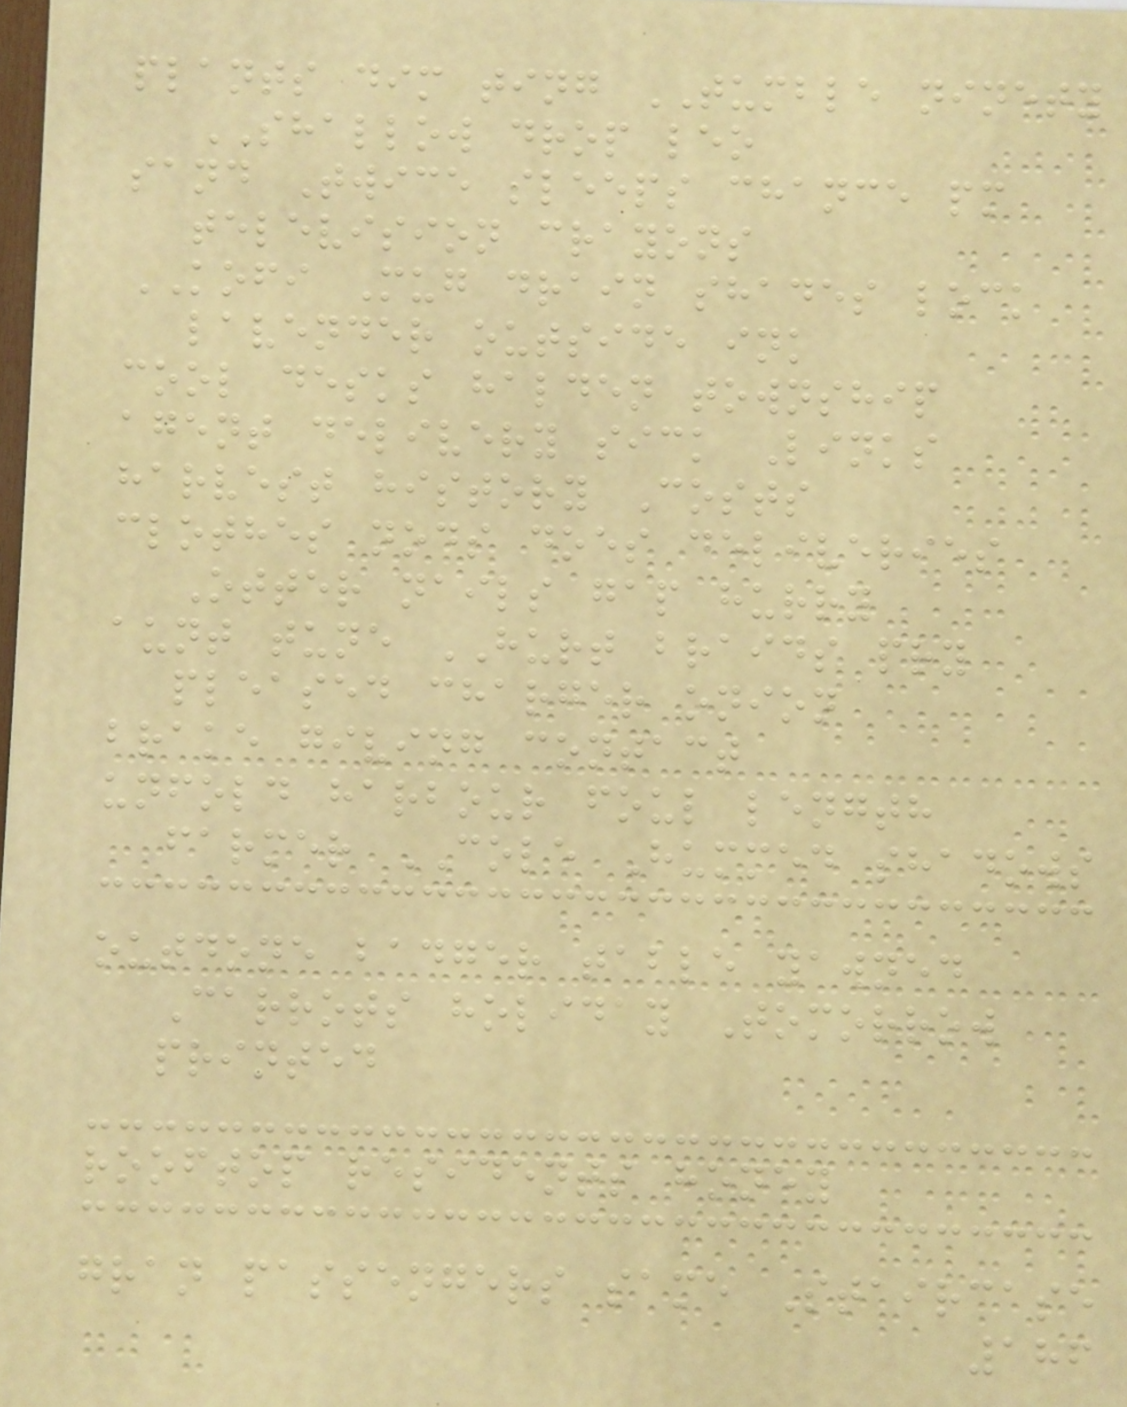plants dim ting TUMBLE ninety
SHALLOW drop leo
sand Twice sleeps chance pm
television crayons
KOFI Mug drain shades lock
lavender outside ink
cool desks halden township
agent delivery sick Links
harvest history Costs
clothes nods does deliveries
Otter nails gap hurry
aunt tune HURT braids pry
pleased charger onion
brake giving contact
unfold harbour foul length
farmer COLE Hummed shadows
outdone badger table yawned
Carrots holiday Tomorrow
printed
rooftop residents honey
gran passengers same Staircase
186
